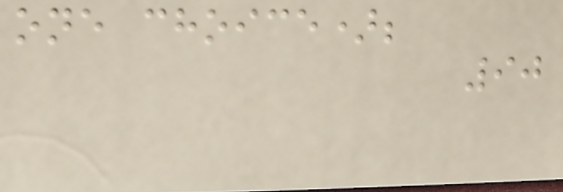one choice);
90
